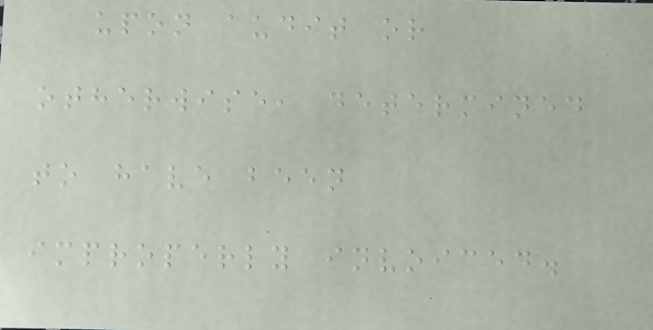upon audit or
otherwise, determined
to have been
improperly invoiced.
